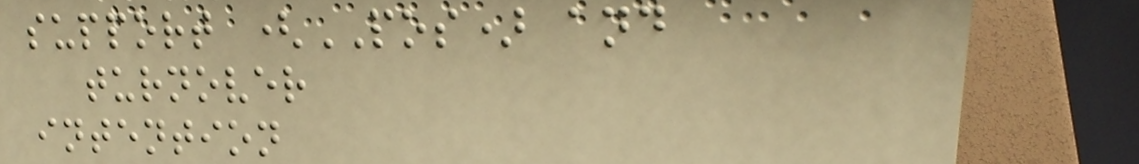support (POS) and
turnover
intention
